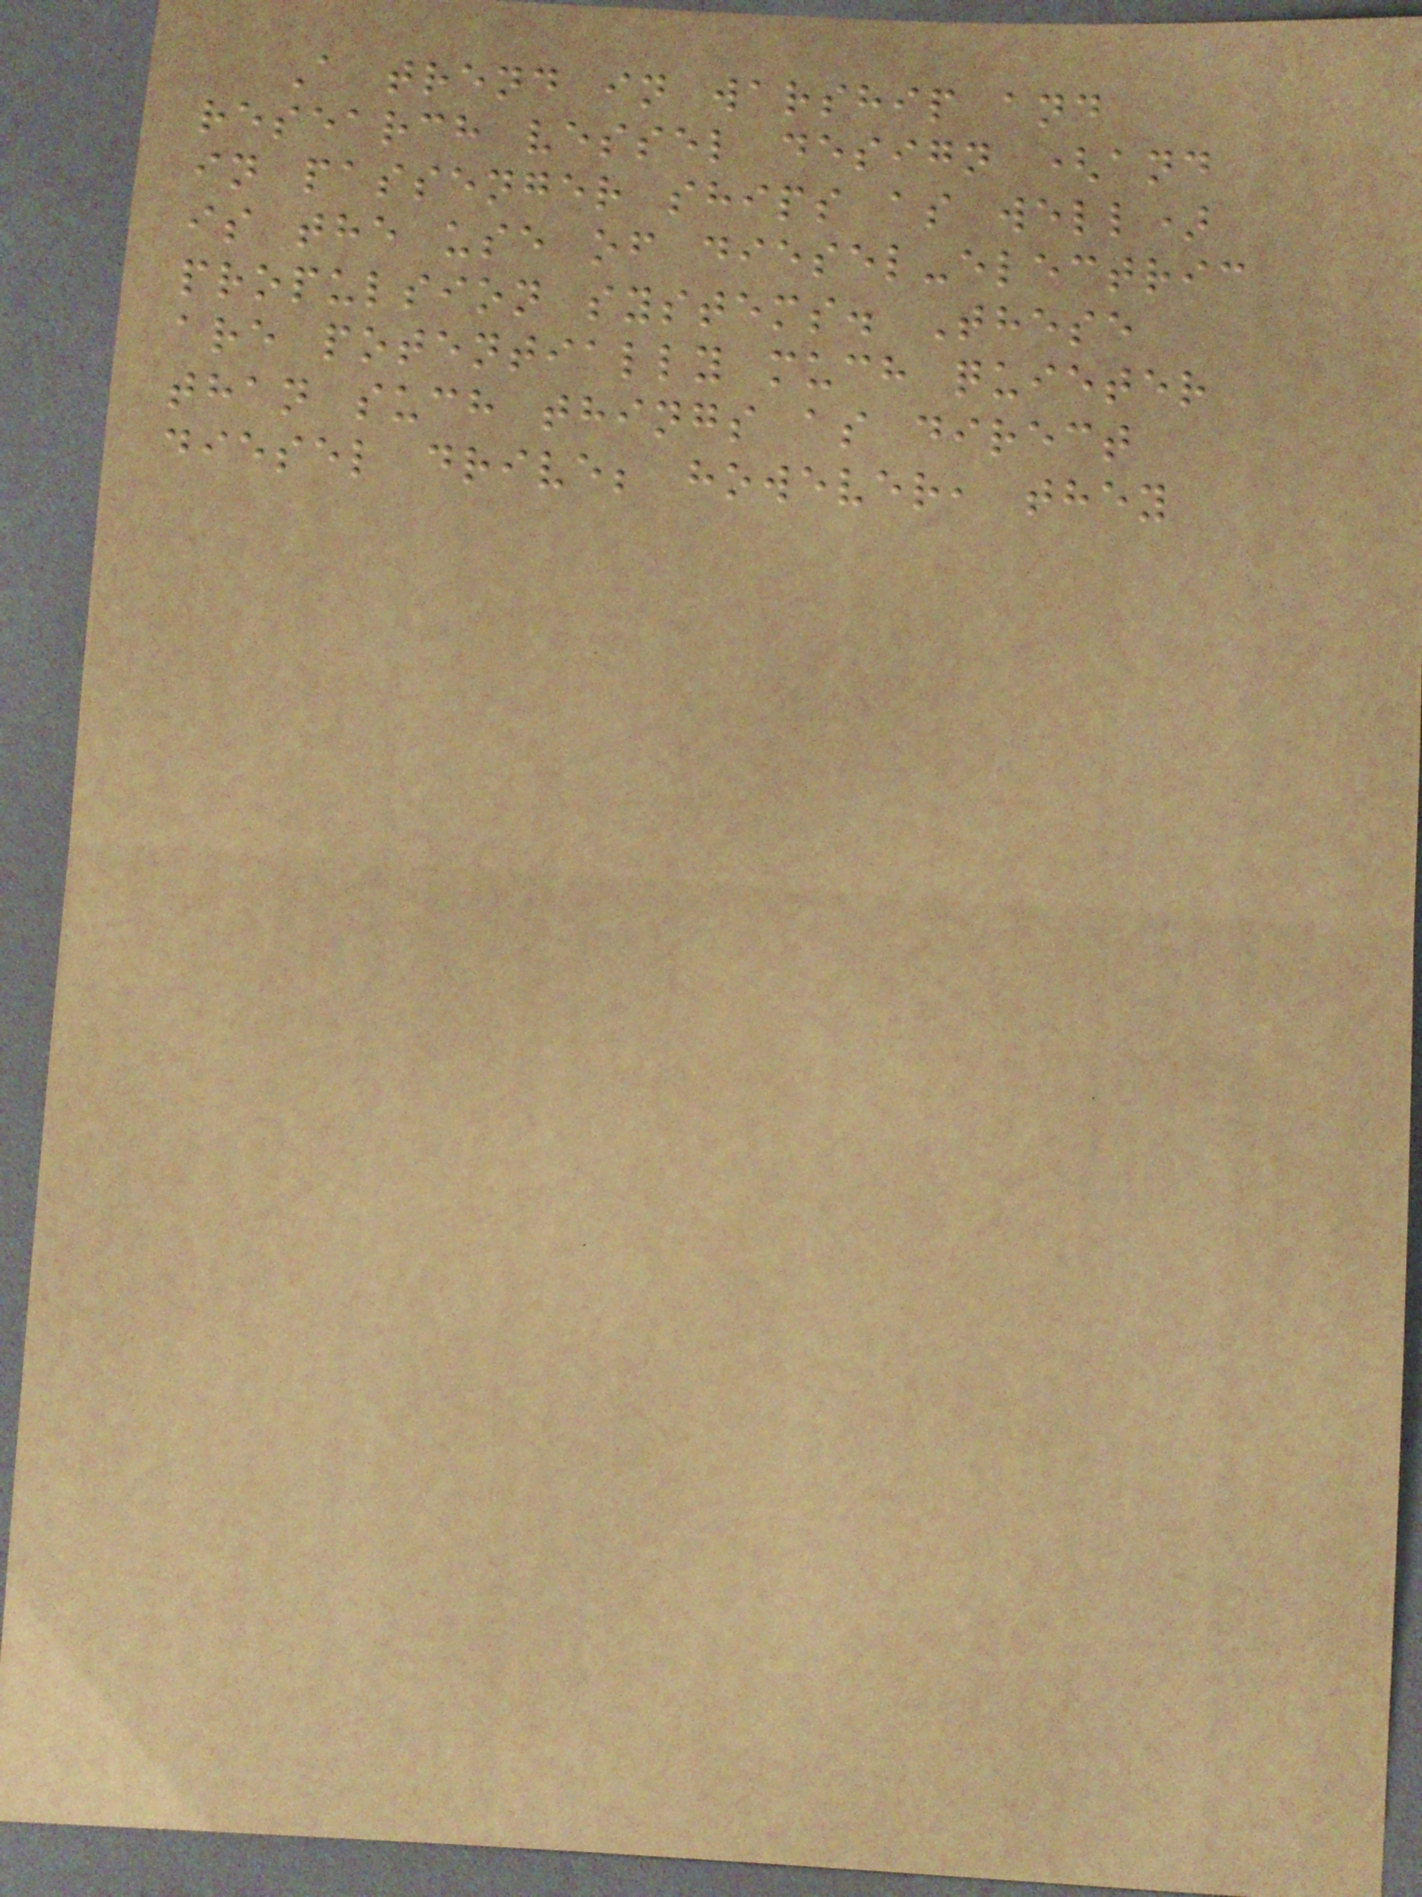A trend in warship and
research vessel design (and
in passenger ships as well)
is the use of diesel-electric
propulsion systems. These
are potentially much quieter
than such things as direct
diesel drive; however, they
